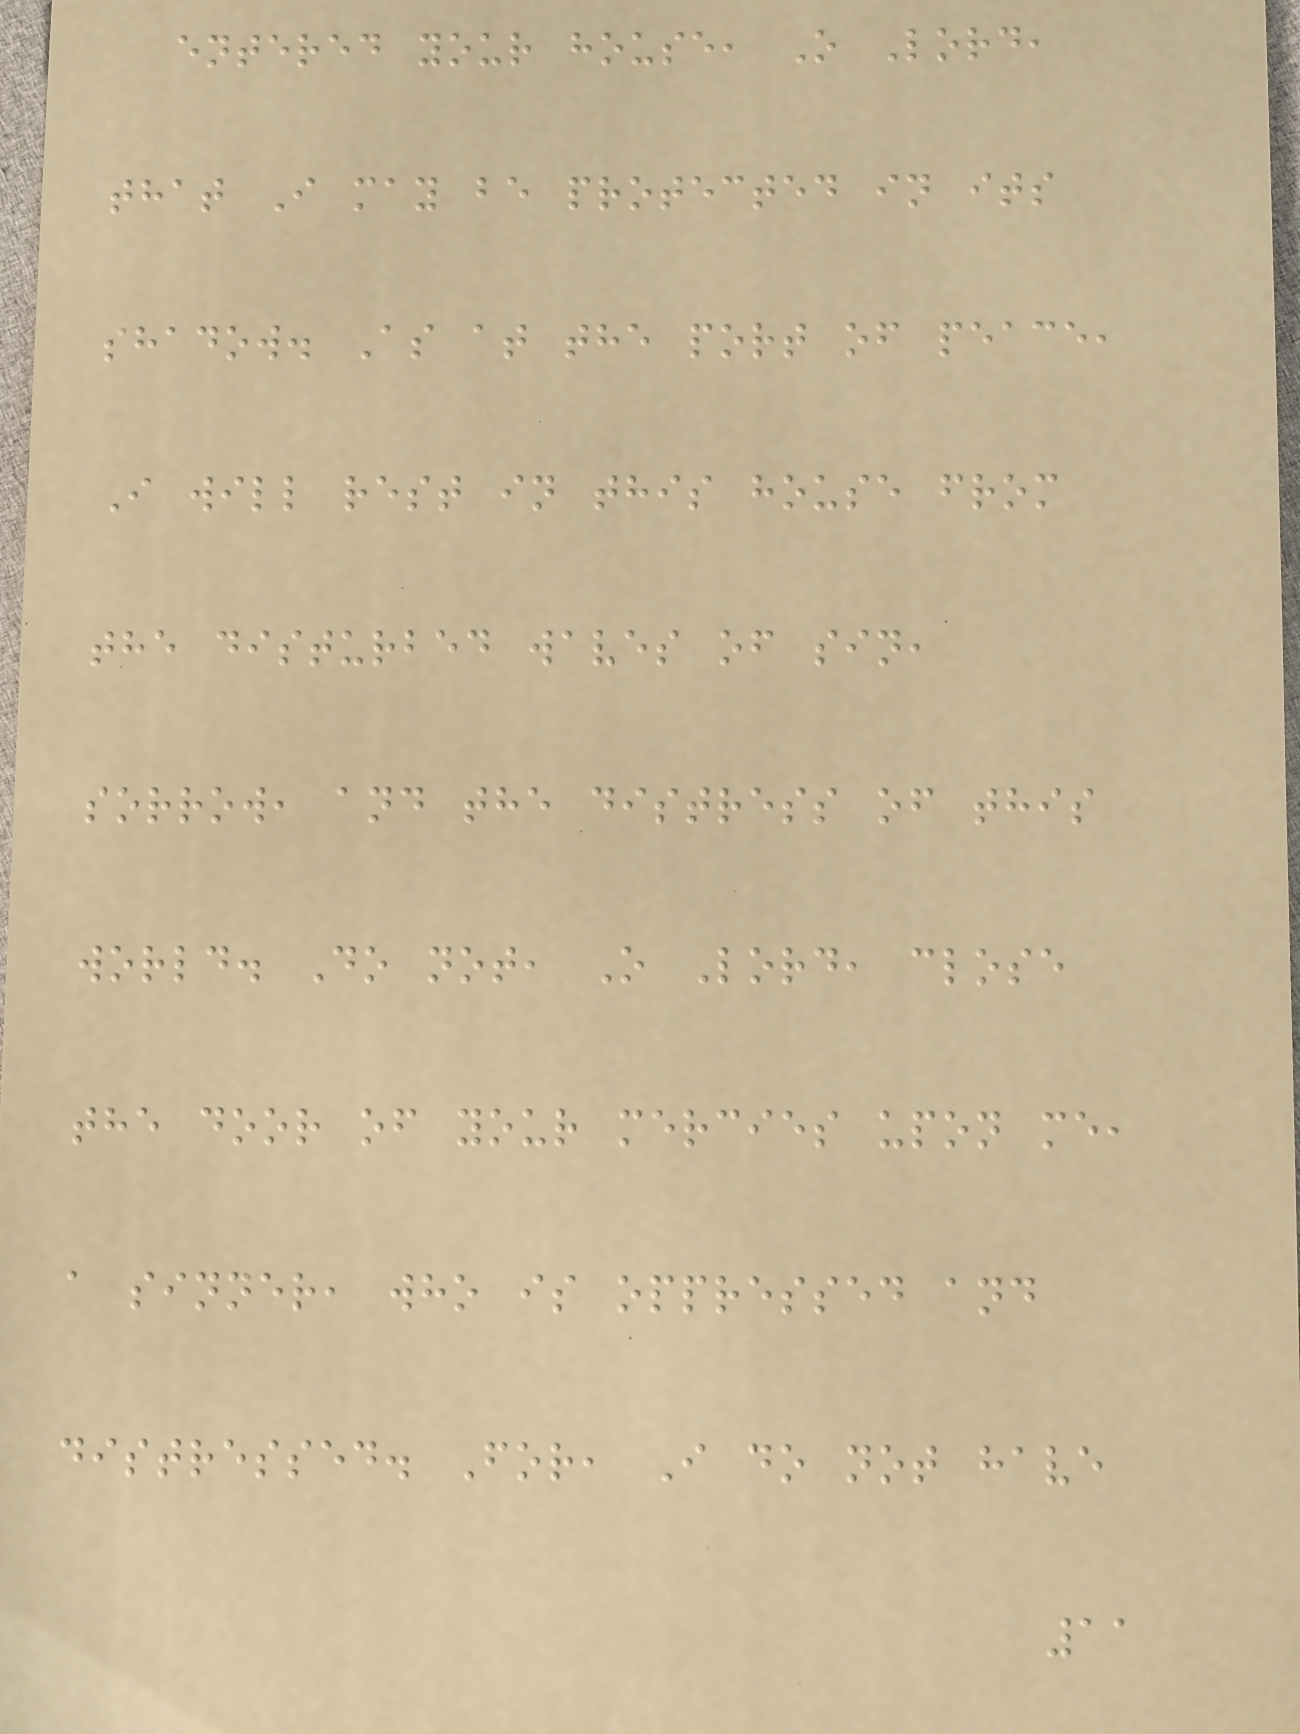entered your house, O Lord,
that I may be protected in its
shadow. As at the port of peace,
I will rest in this house from
the disturbed waves of sin,
sorrow, and the distress of this
world. Do not, O Lord, close
the door of your mercies upon me,
a sinner, who is oppressed and
distressed. For, I do not have
11
